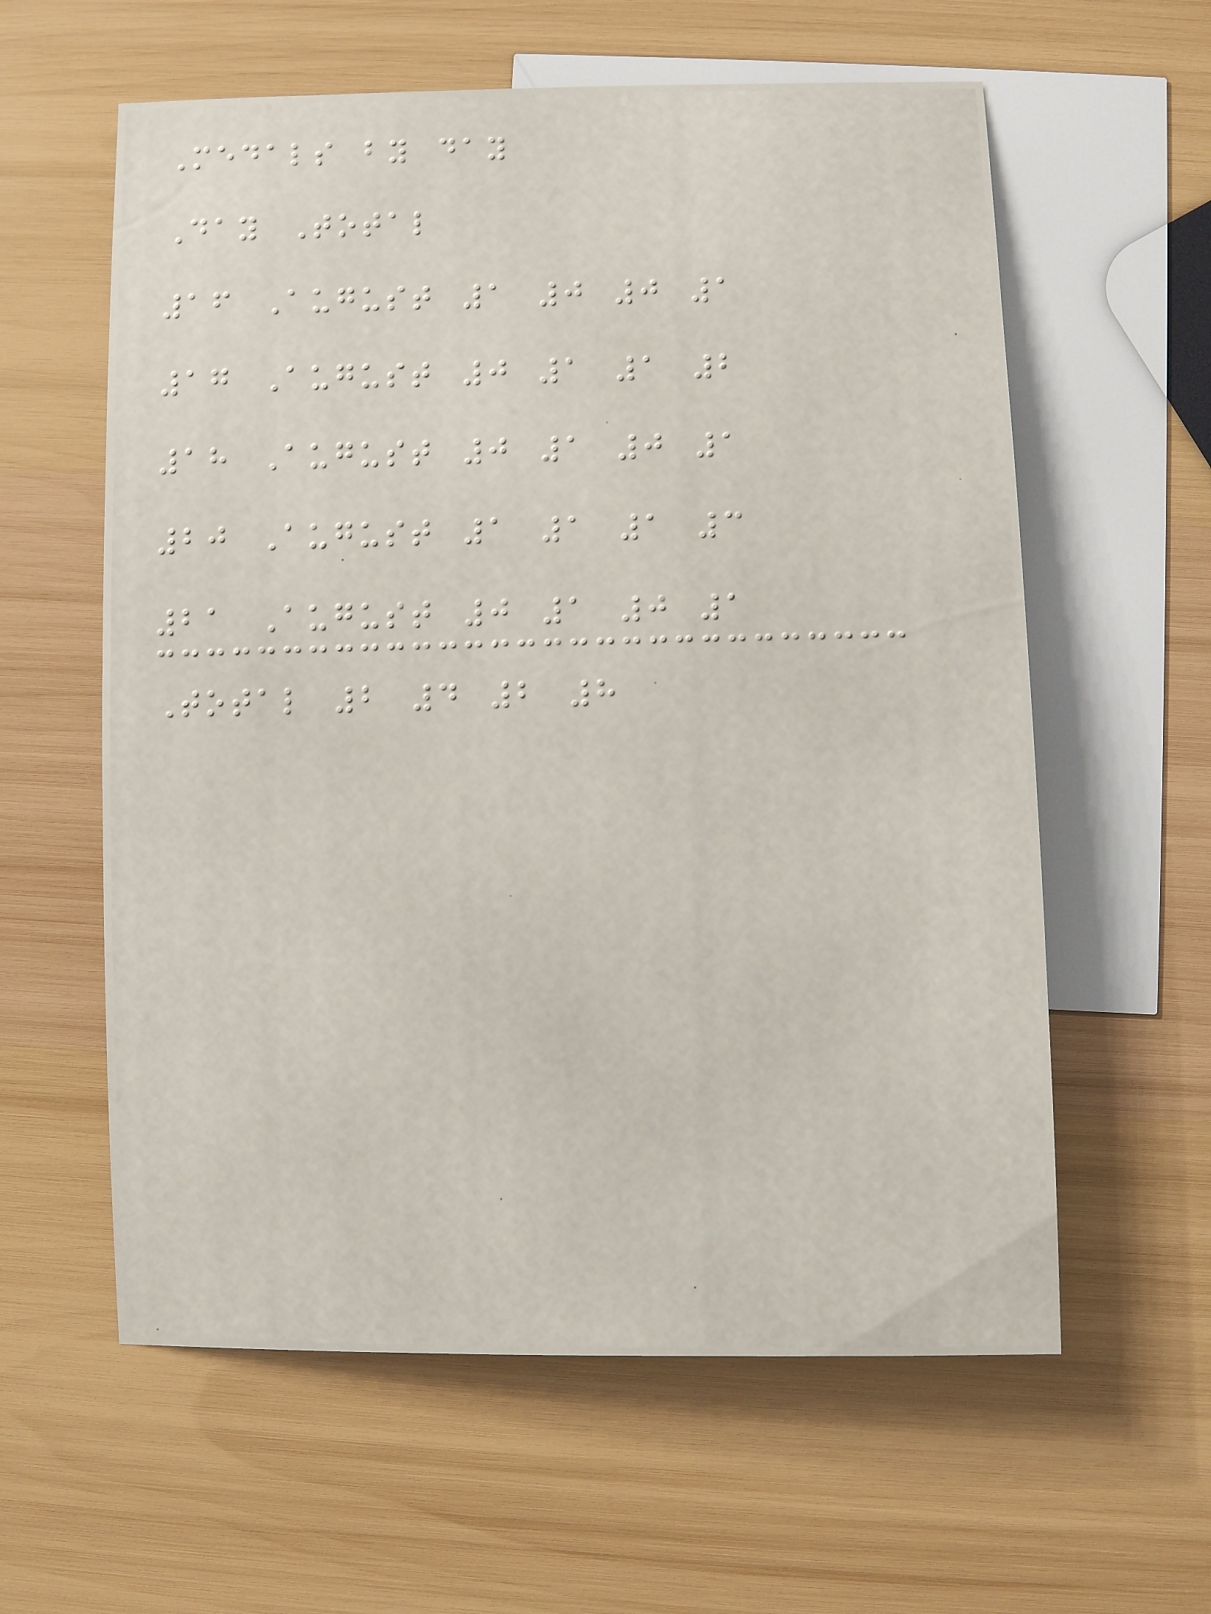Medals by day
Day Total
16 August 1 0 0 1
17 August 0 1 1 2
18 August 0 1 0 1
20 August 1 1 1 3
21 August 0 1 0 1
Total 2 4 2 8
